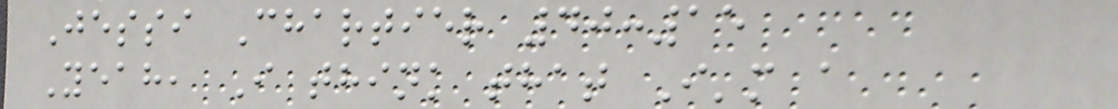Jessi Chartier 40:15
Yeah, I think that I'm a
